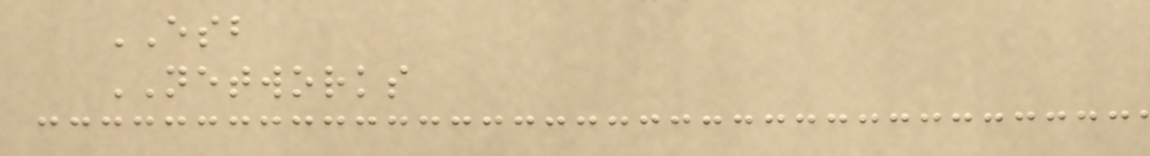ESB
NETWORKS
